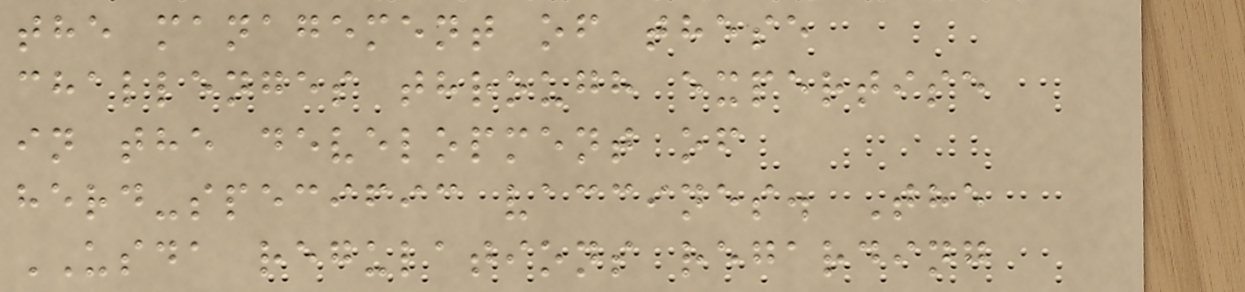the management of these
challenges through expertise
in the development of
herd-specific vaccines. The
USDA regulations regarding
